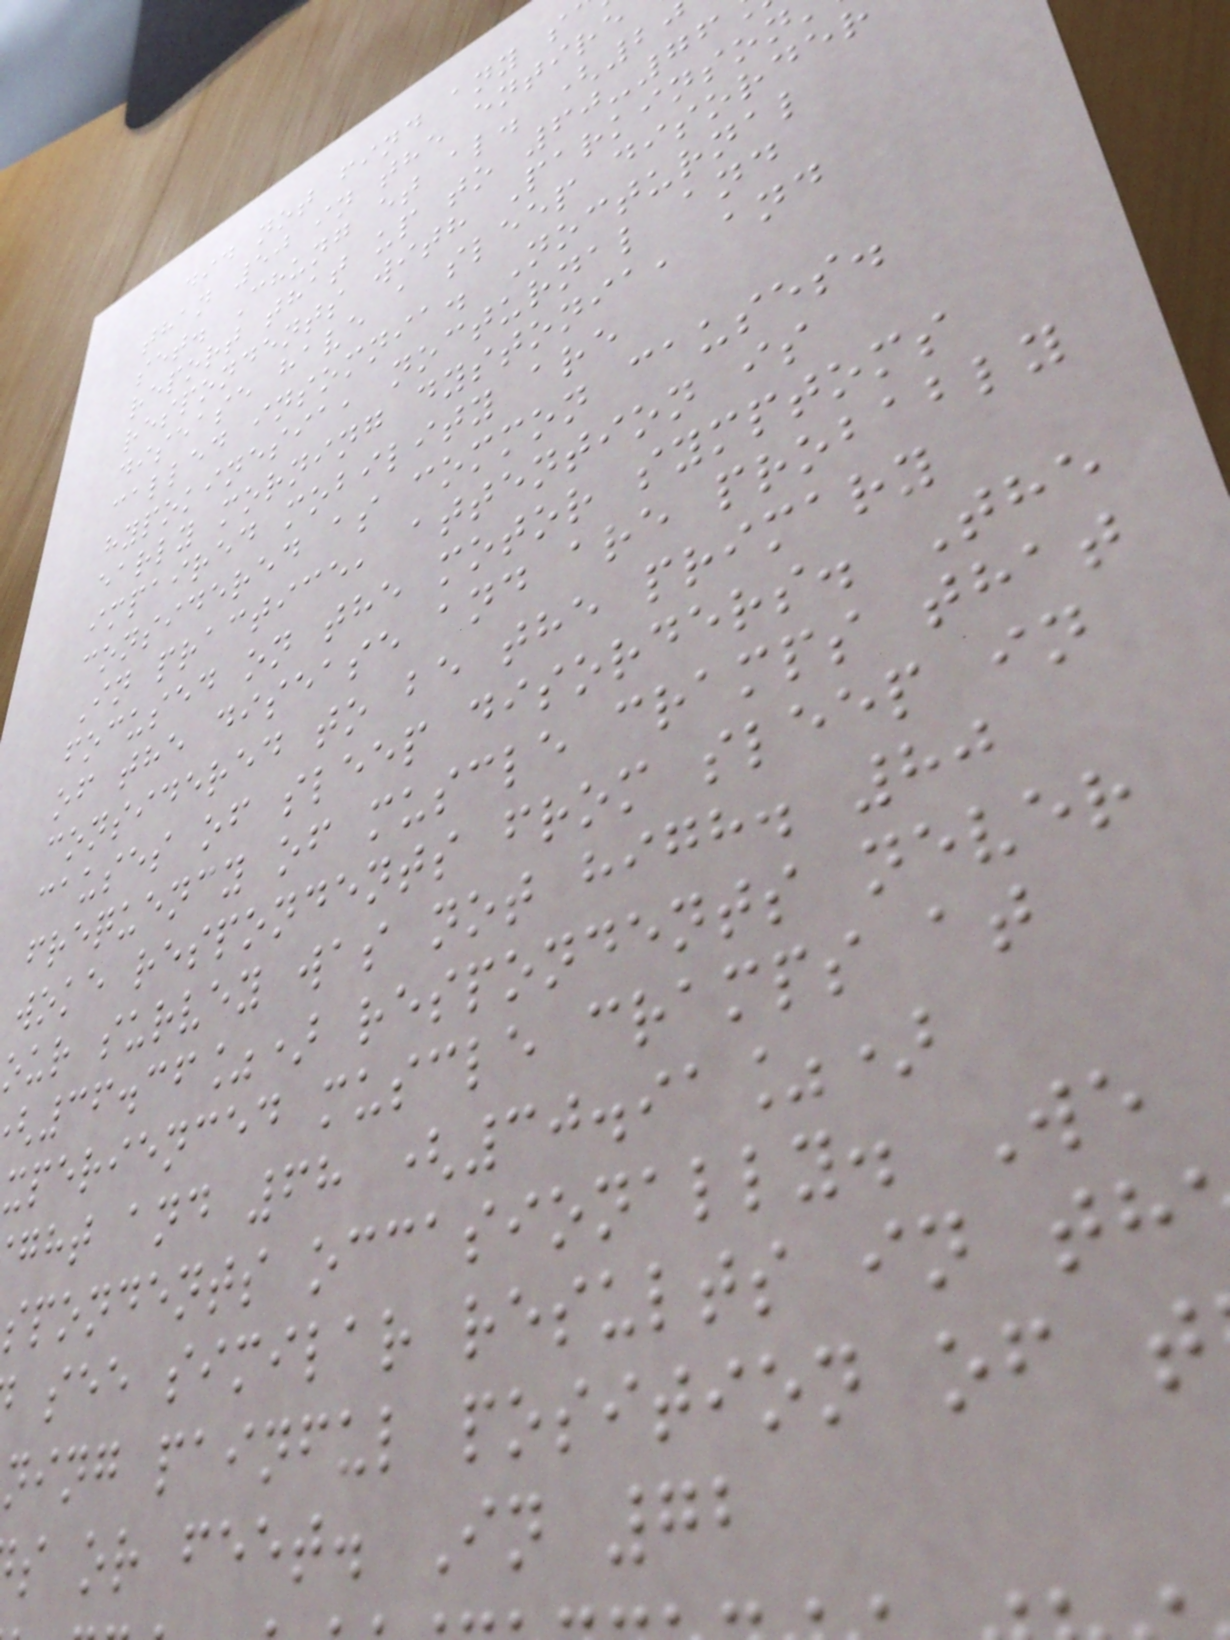did not find any s
than 50 in the entire
set. Chung et al. (2
report that up to 60-76
respondents with Parkinson
disease have a sleep disorde
called insomnia. Nocturnal
hypokinesia, nocturnal and
early morning dystonia, and
impaired mobility are
considered as common causes.
In practice, attention is
focused on the motor symptoms
of the disease and are probably
considered to be the primary
causes of sleep disorders. The
frequency of muscle cramps that
woke respondents from sleep in
our survey was not high. 80
36.36%) respondents never
xperienced muscle cramps at
ght and 68 (30.91%)
spondents occasionally. We
see similar results in th
ning painful position of t
s or feet. In 72
